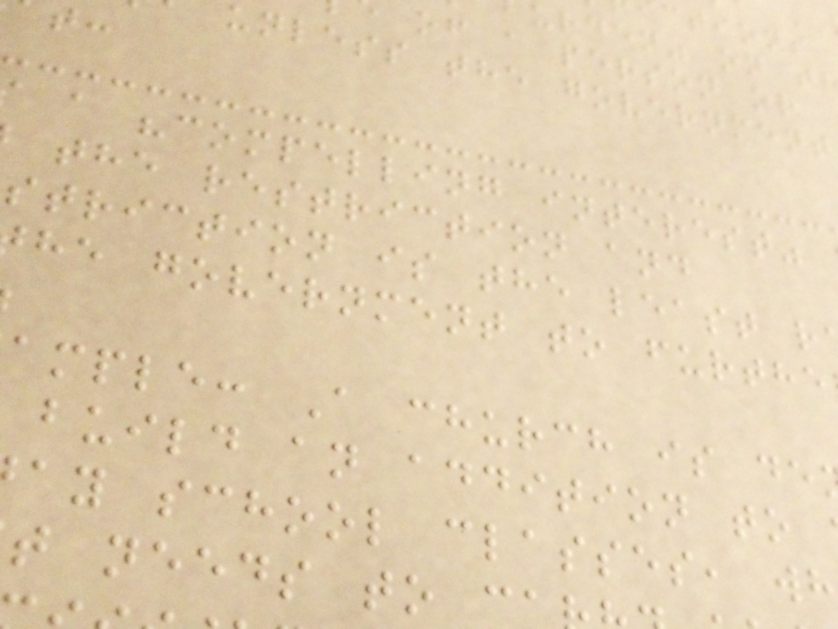urden" on t
of a person or
unless the government
a "compelling interest"
the restriction and
striction is the least r
he government to furthe
ample: A church is de
build an addition to
ay school classes, wh
t needs to c
